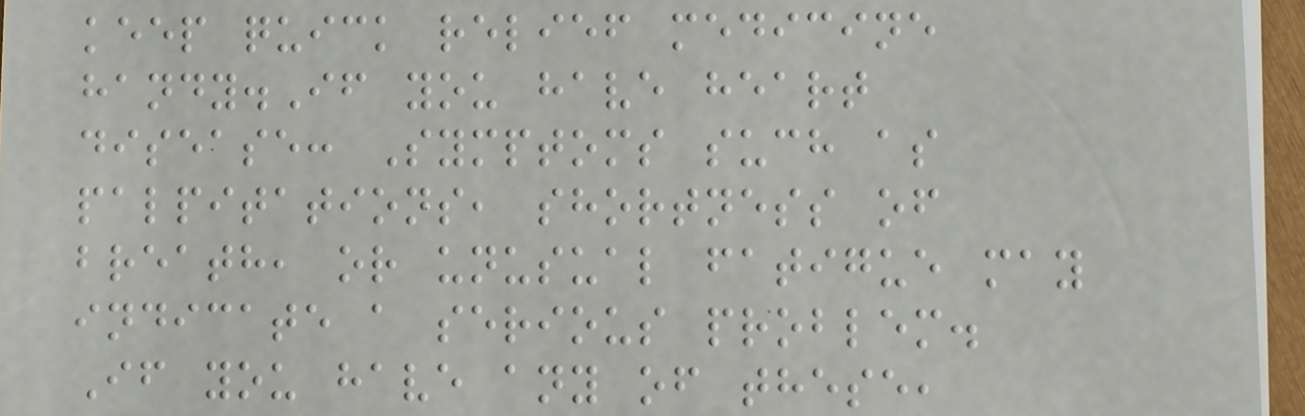keep quick relief medicine
handy.If you have heart
disease: Symptoms such as
palpitations, shortness of
breath, or unusual fatigue may
indicate a serious problem.
If you have any of these,
